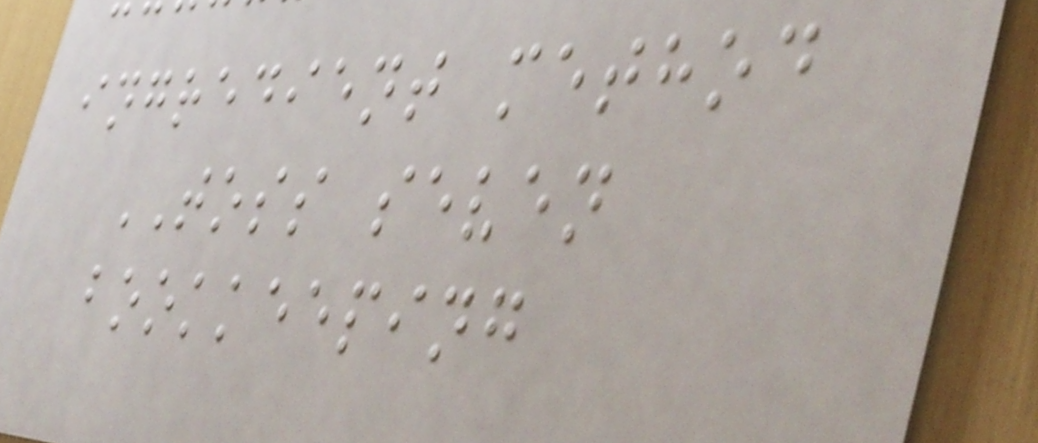ingredient method
TOSS seven
bookkeeping
